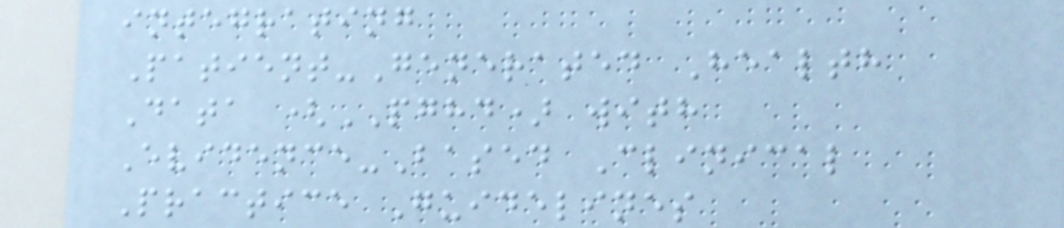integrating
Patient-Generated Health
Data (PGHD) with
Evidence-Based Clinical
Practice Guidelines
